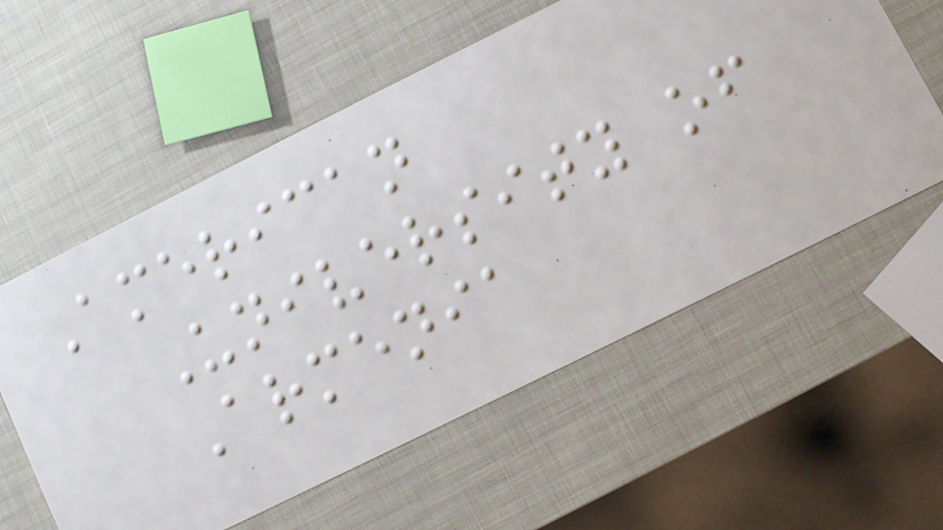American
University of
Armenia
